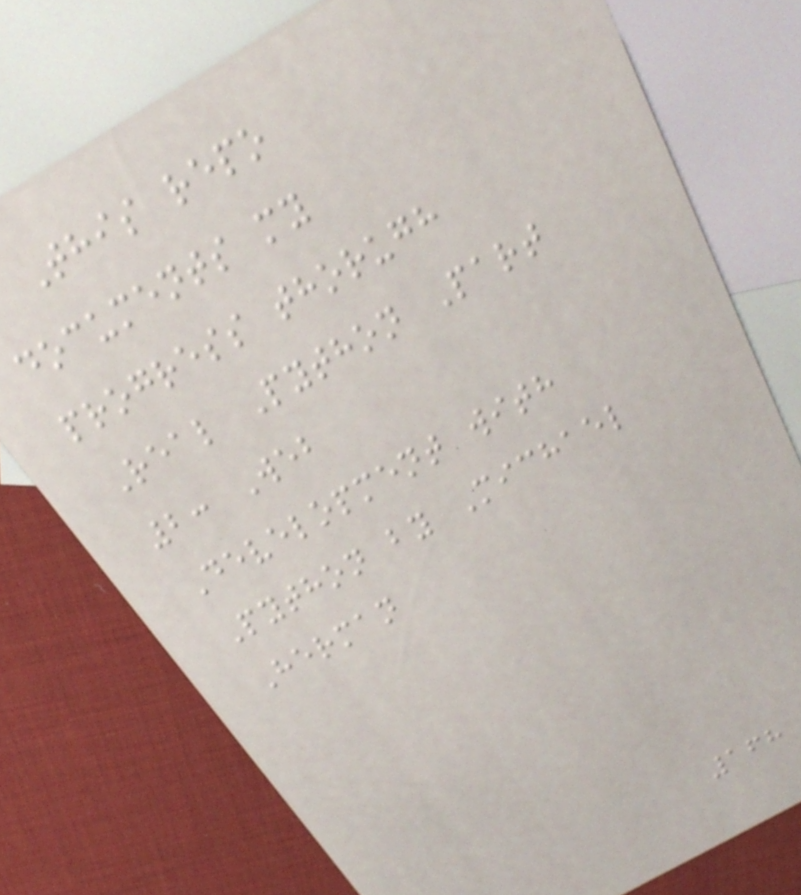This repo
documents my
progress thorugh
Real Python Part
2: Web
Development with
Python by Michael
Herman
168
